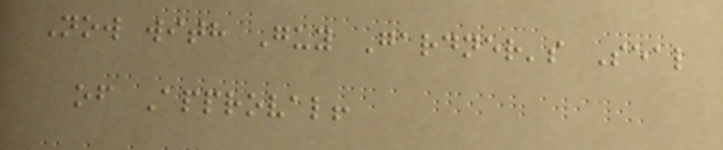Now with Guy Gardner's Seal
of Approval!
